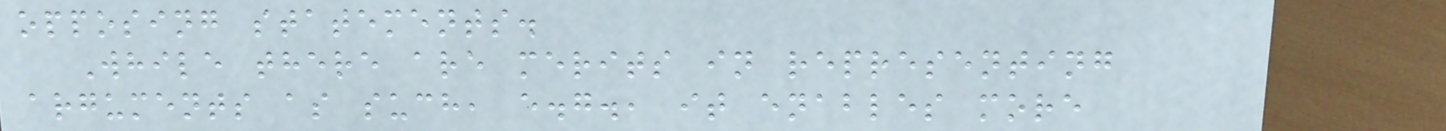opposing statements.
While there are merits in representing
arguments as such, e.g., it enables more
